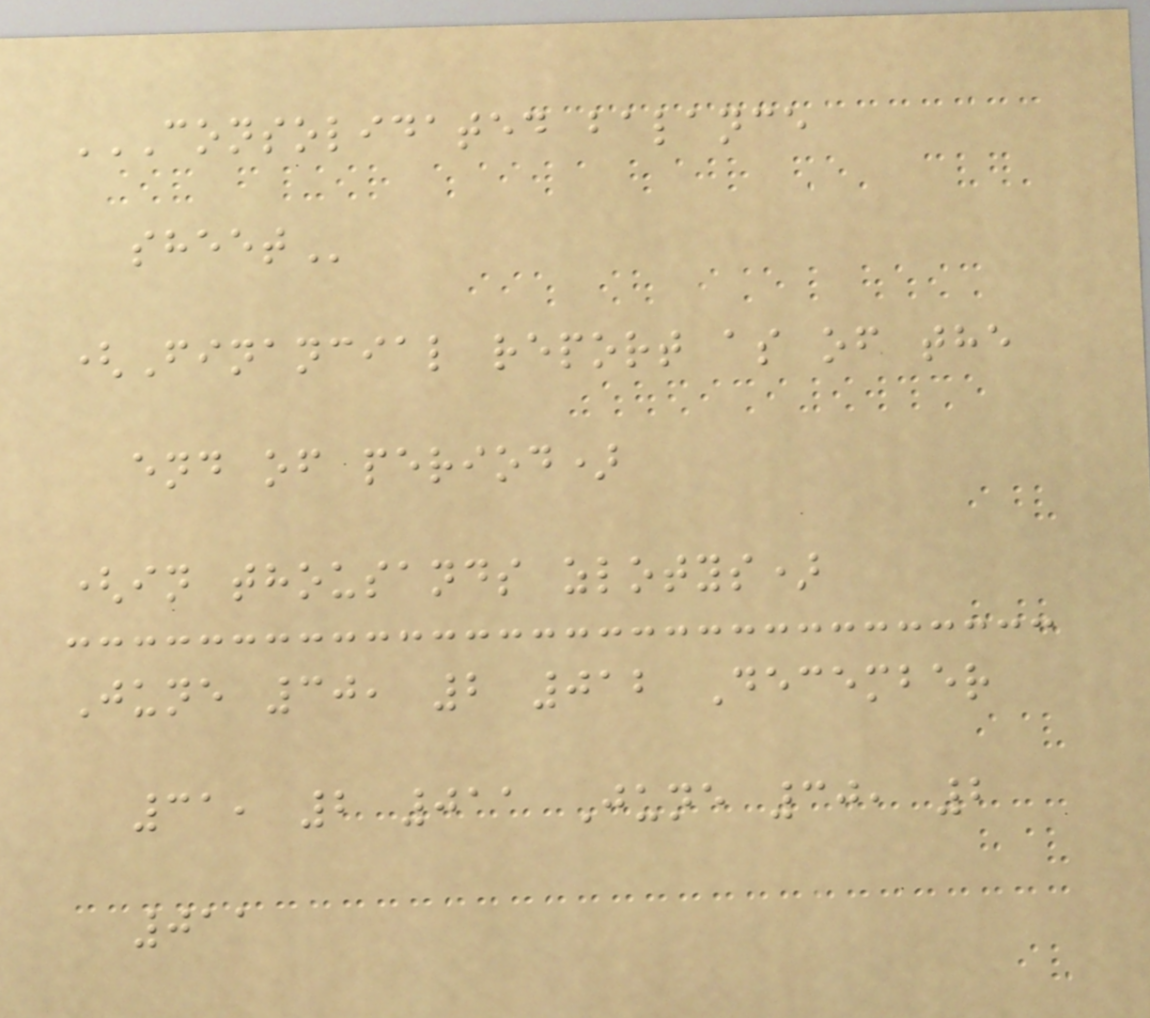CONSOLIDATED BALANCE
SHEET
(Financial report as of the
end of period)
(in thousands zlotys)
June 30, 2 012 December
31, 2 011 June 30, 2
011
